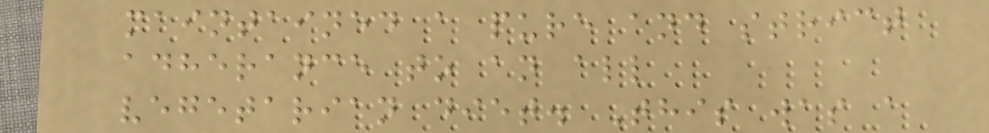maintained a pure and strict
adherance to an all
vegetarian diet. This was a
